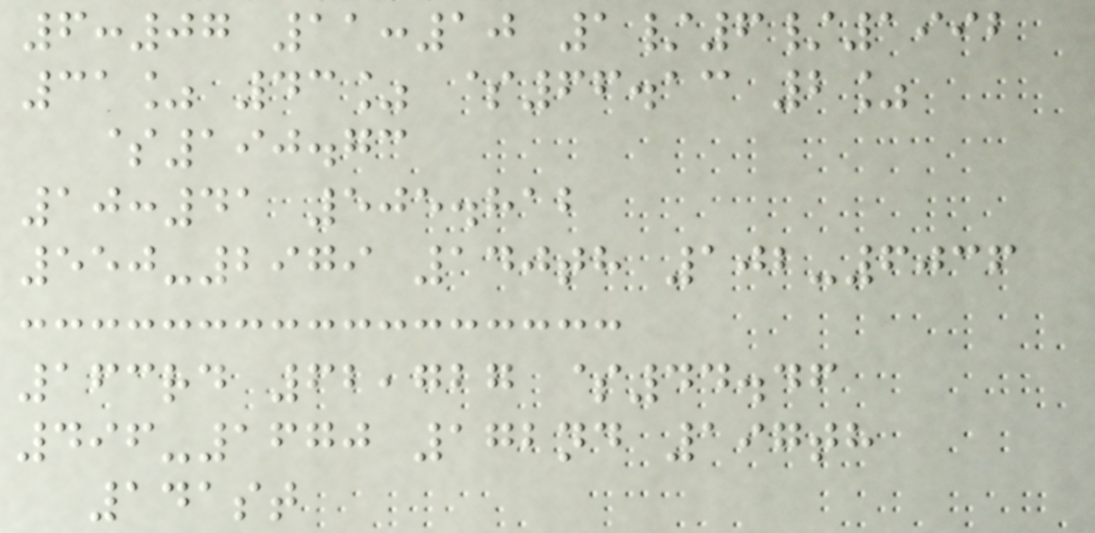6:07 11:10 1/6/1992
31% 43% $66.13 2%
$190.73
10:41 505.812
550-2979 140th 102-6036
163rd 62,727 $44.46
496-1670 172nd 197th
141st
